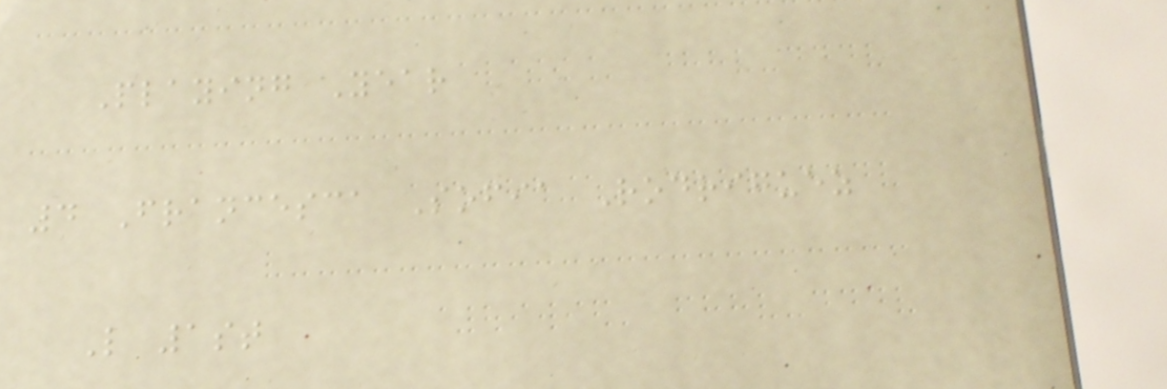Playing Year
4 Francesca Sofia Rodriguez
L 1st
